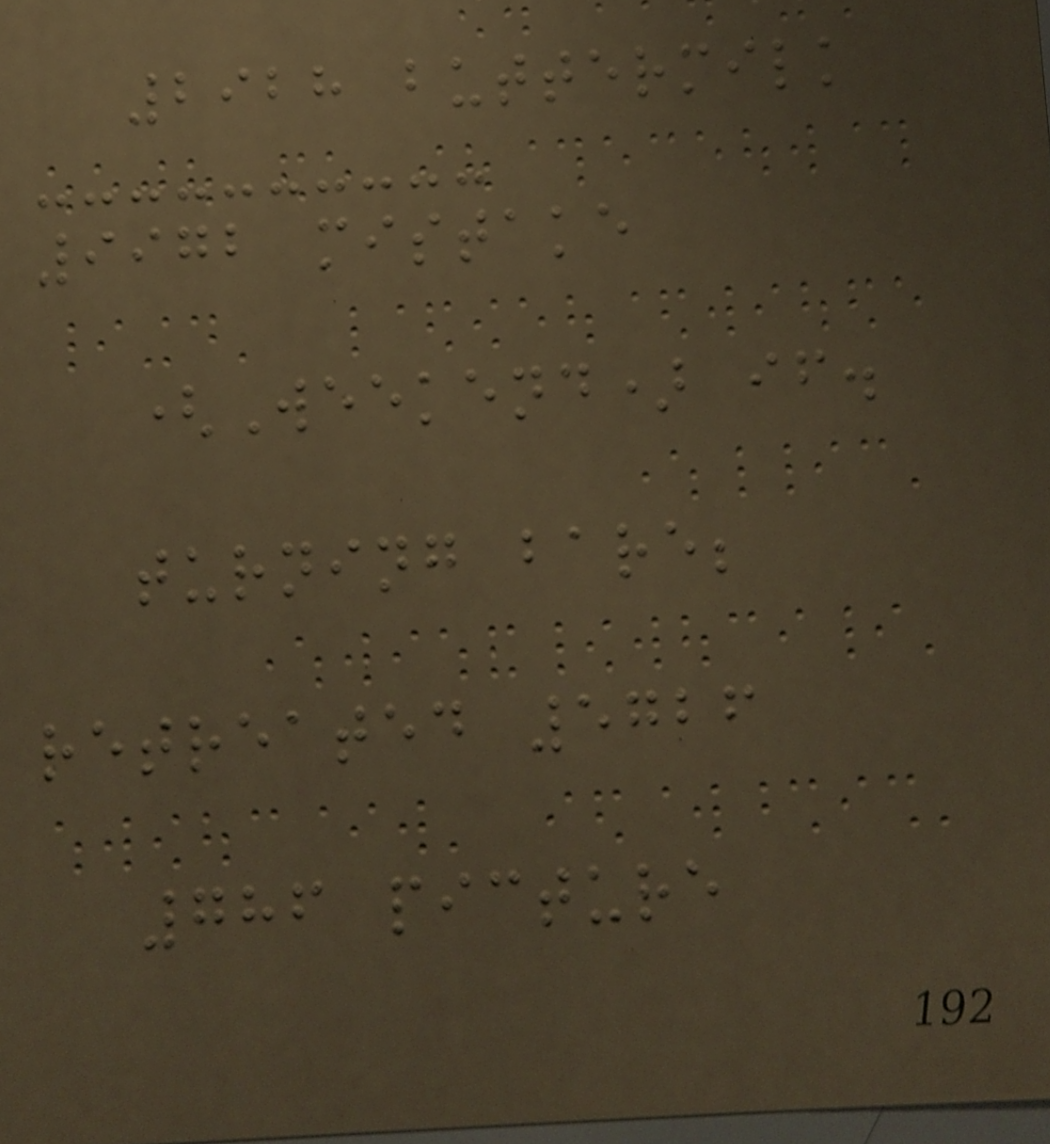2928 buttermilk
9972 mistake
(Weekend) if.
turning bare;
retreated 5726
786 picture
